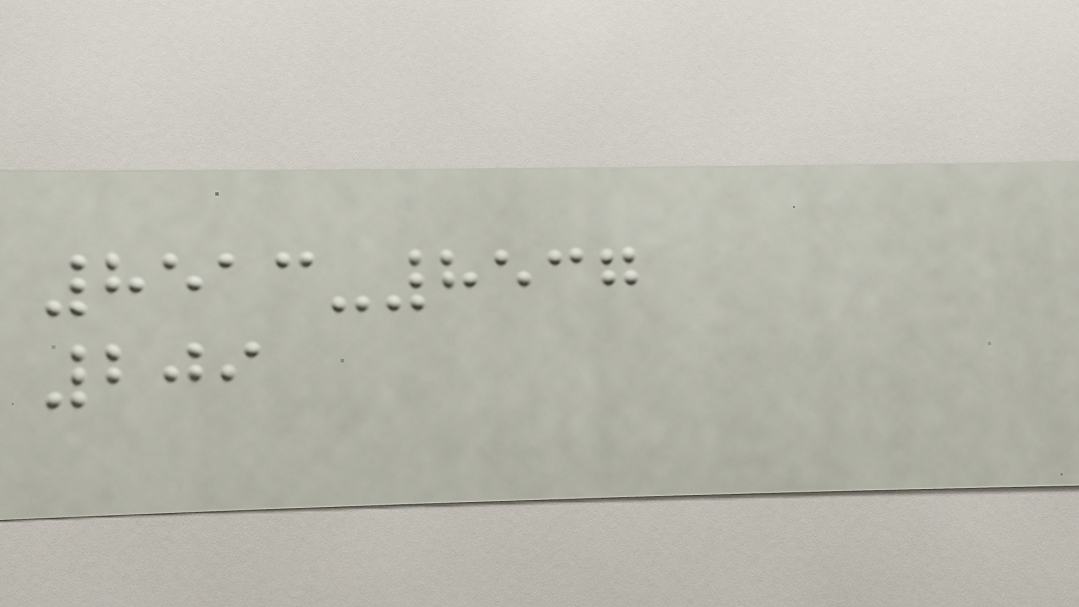8513-8537
209
